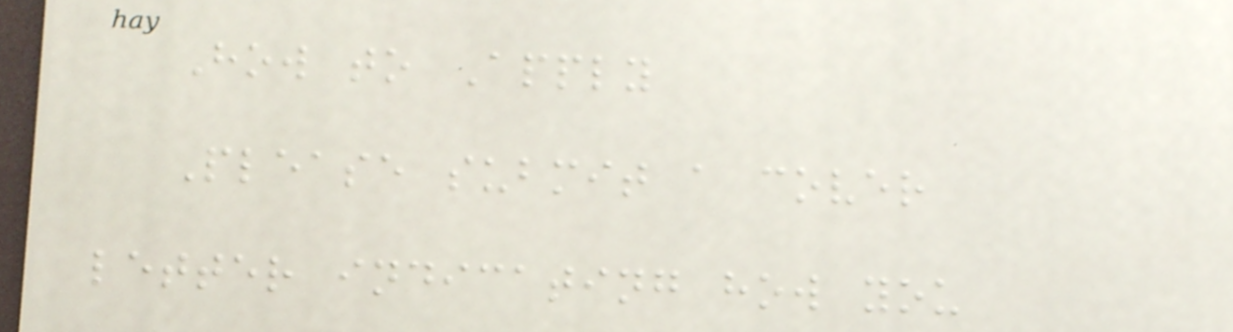How to Apply
Please submit a cover
letter indicating how you
